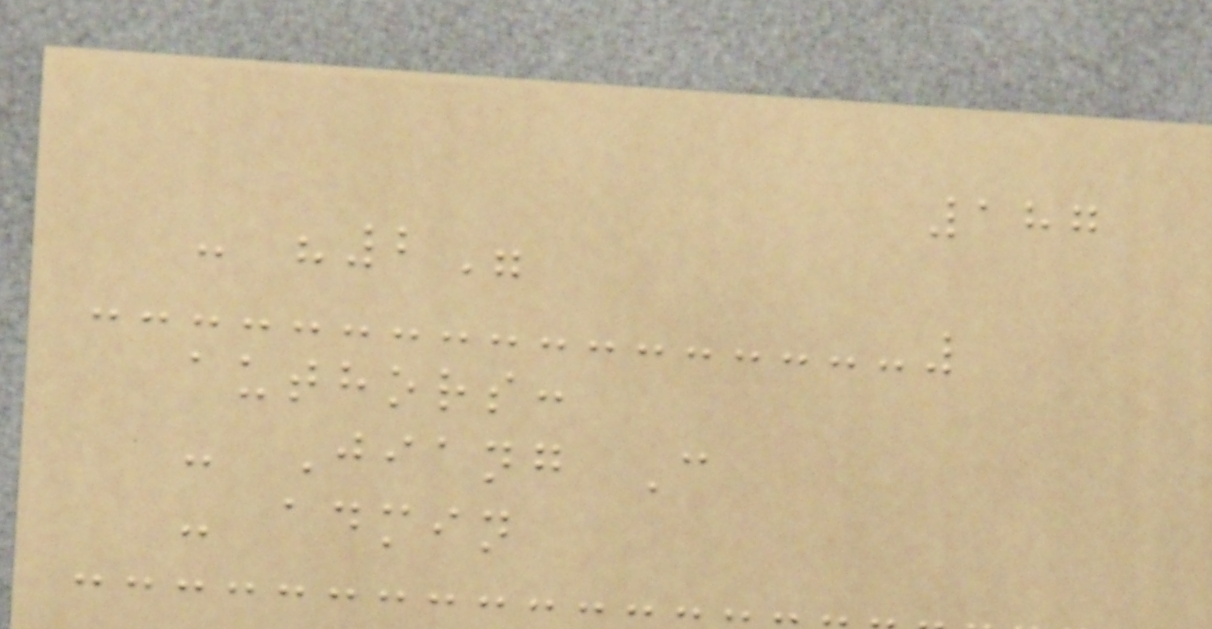187
- "2"
authors:
- Jiang C
- admin
